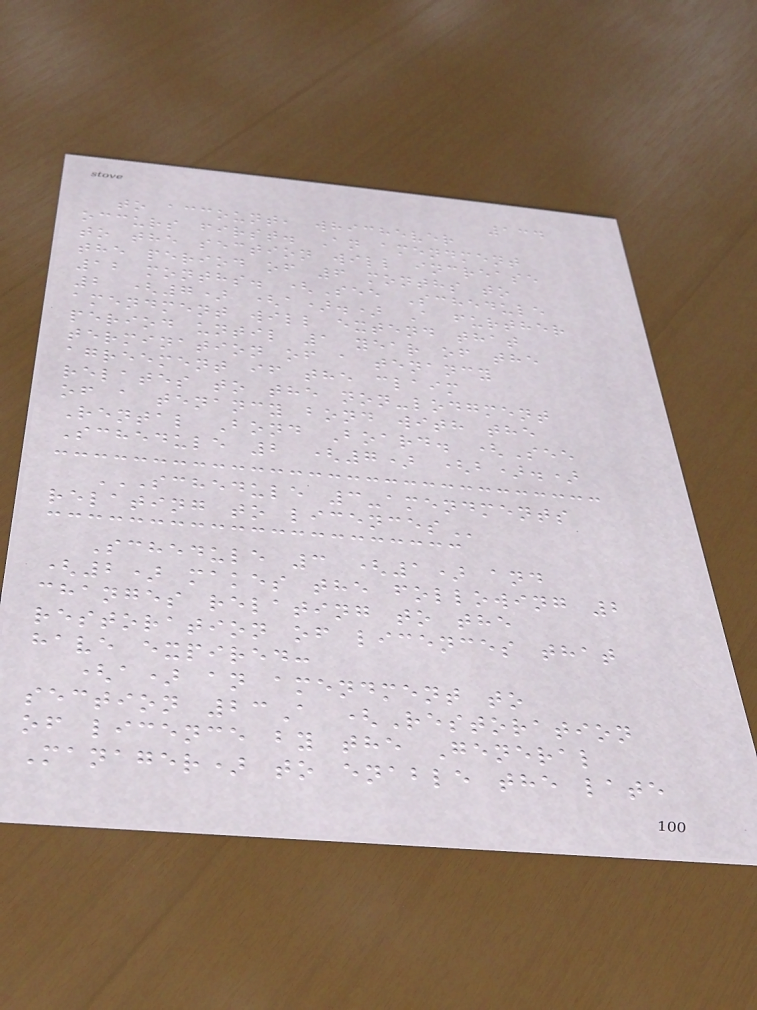134
to account, whichever
occurs first. An amendment
to the section will increase
the period of 6 months to
12 months. (See Schedule
2 (7) (a).) A further
amendment will extend that
period until 1 year of the
termination of a tenancy
agreement if the claim
relates to the non-lodgment
of a tenancy bond with the
Rental Bond Board. (See
Schedule 2 (7) (b).)
SCHEDULE 3-AMENDMENTS
RELATING TO LICENCES
Schedule 3 (1) and
(2) makes the following 2
changes relating to the
restoration of licences that
have expired:
(a) an amendment to
section 23A (Restoration
of licence by the General
Manager) to enable the late
